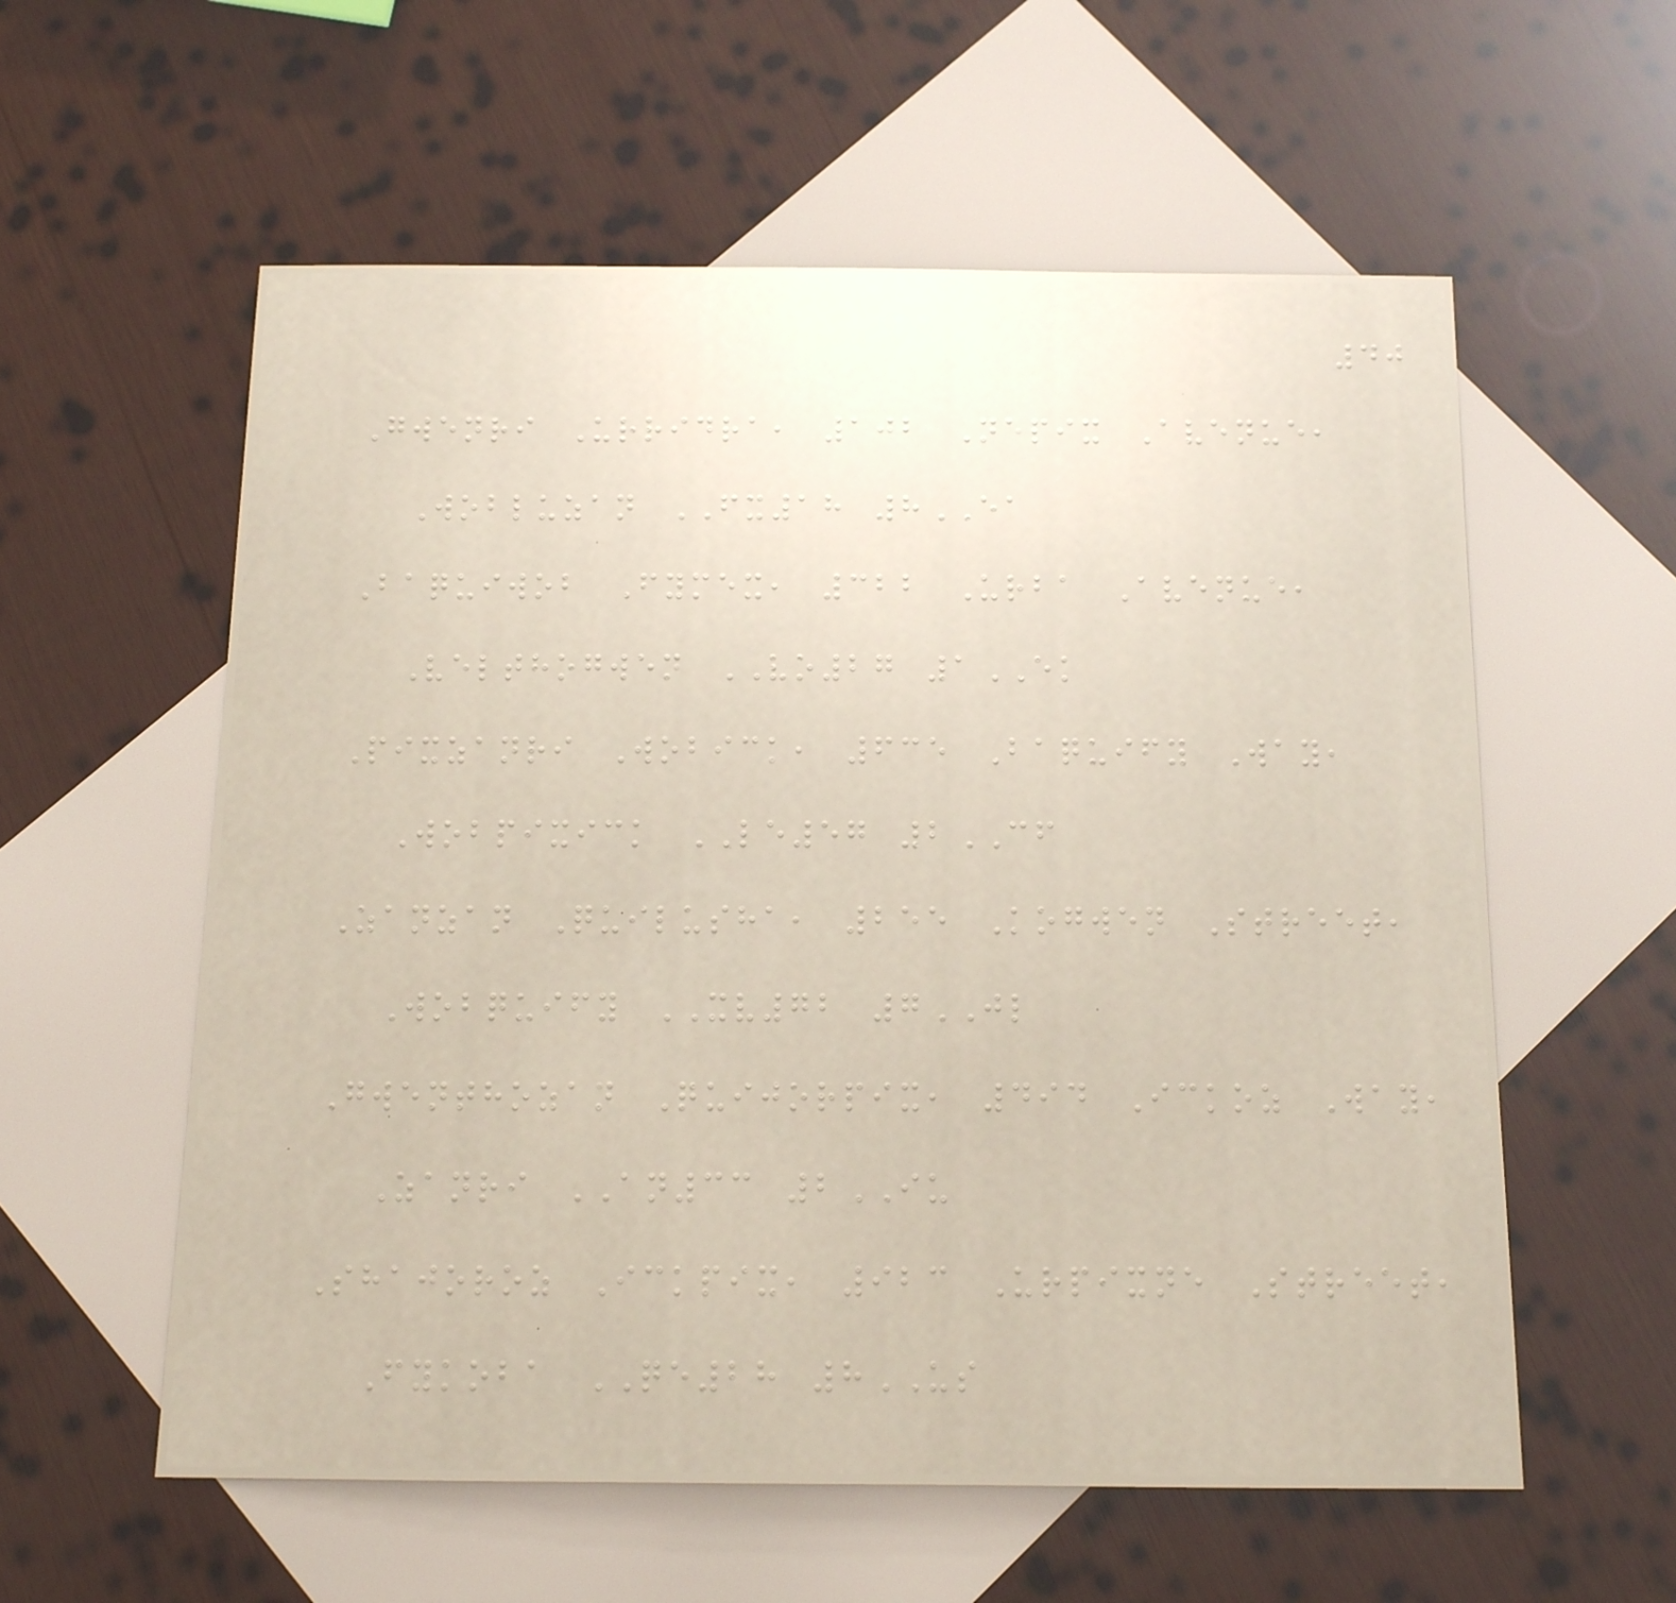40
Gwenri Urridra, 102 Nepix Avenue,
Wobluzan FX18 8EA
Baquiwob Fymex, 322 Urba Avenue,
Velthogwen VO27 1EK
Pixzanri Wobick, 635 Baquify Way,
Wobpixick LE57 2CF
Zanzan Quilusha, 255 Kogwen Street,
Wobquify XV72 7JL
Gwenthozan Quijorpix, 494 Ickoz Way,
Zanri AN33 2IU
Shajoroz Ickpix, 923 Urpixne Street,
Fykoba QE28 8US
